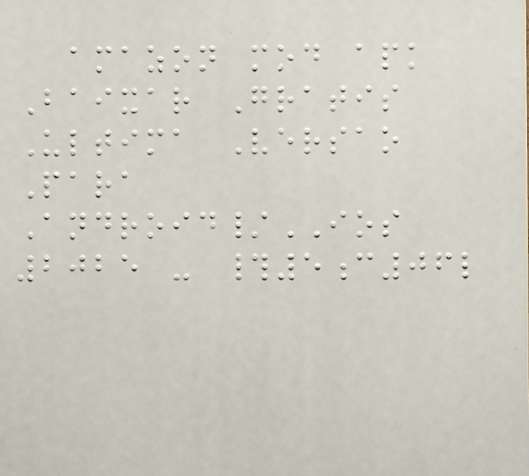amazon mod apk
Baixar Gratis
Ultima Versao
Para
Android/IOS
2025 - #5c06l
